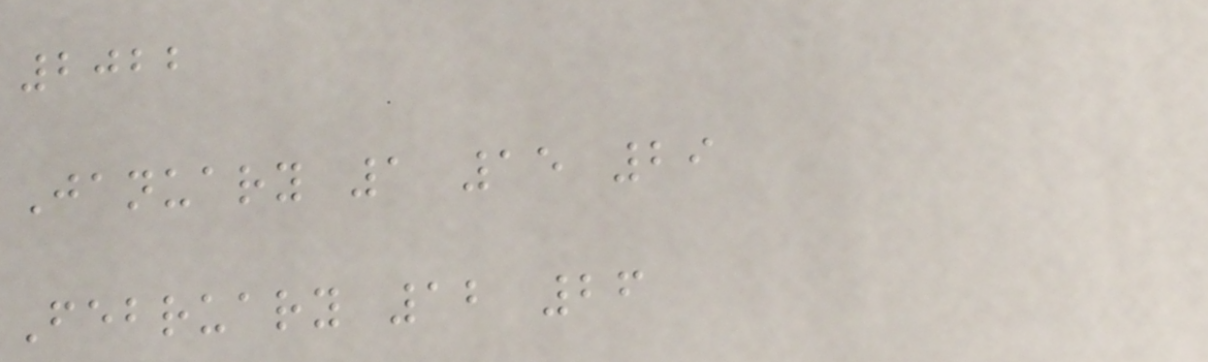2022
January 1 15 29
February 12 26
